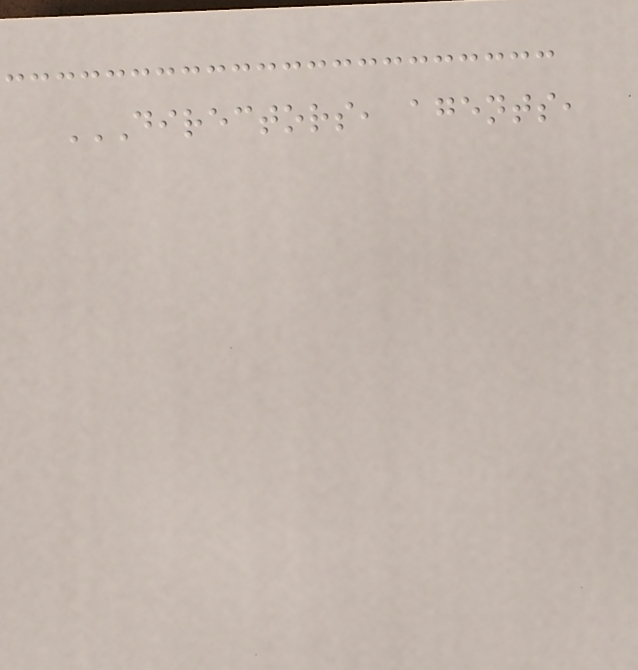DIRECTORS, AGENTS,
